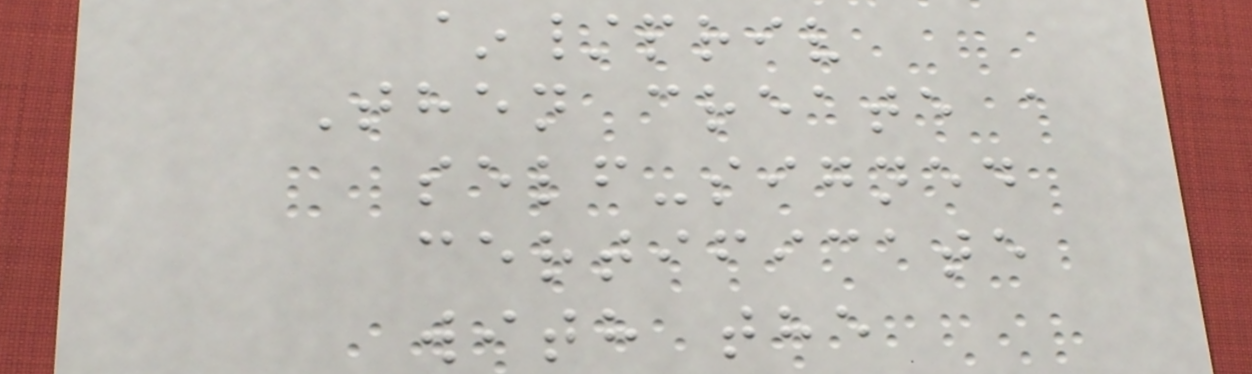~/priv
Then create a
self-signed
certificate
with the
